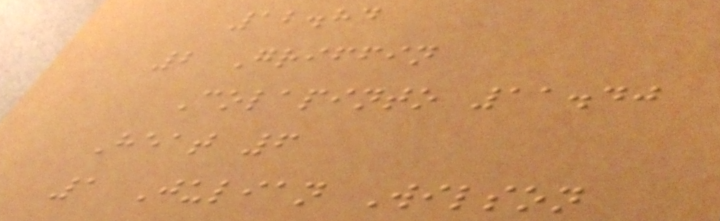12.84
2 Griffin
Colapinto 11.40
Heat 6
1 Julian Wilson
